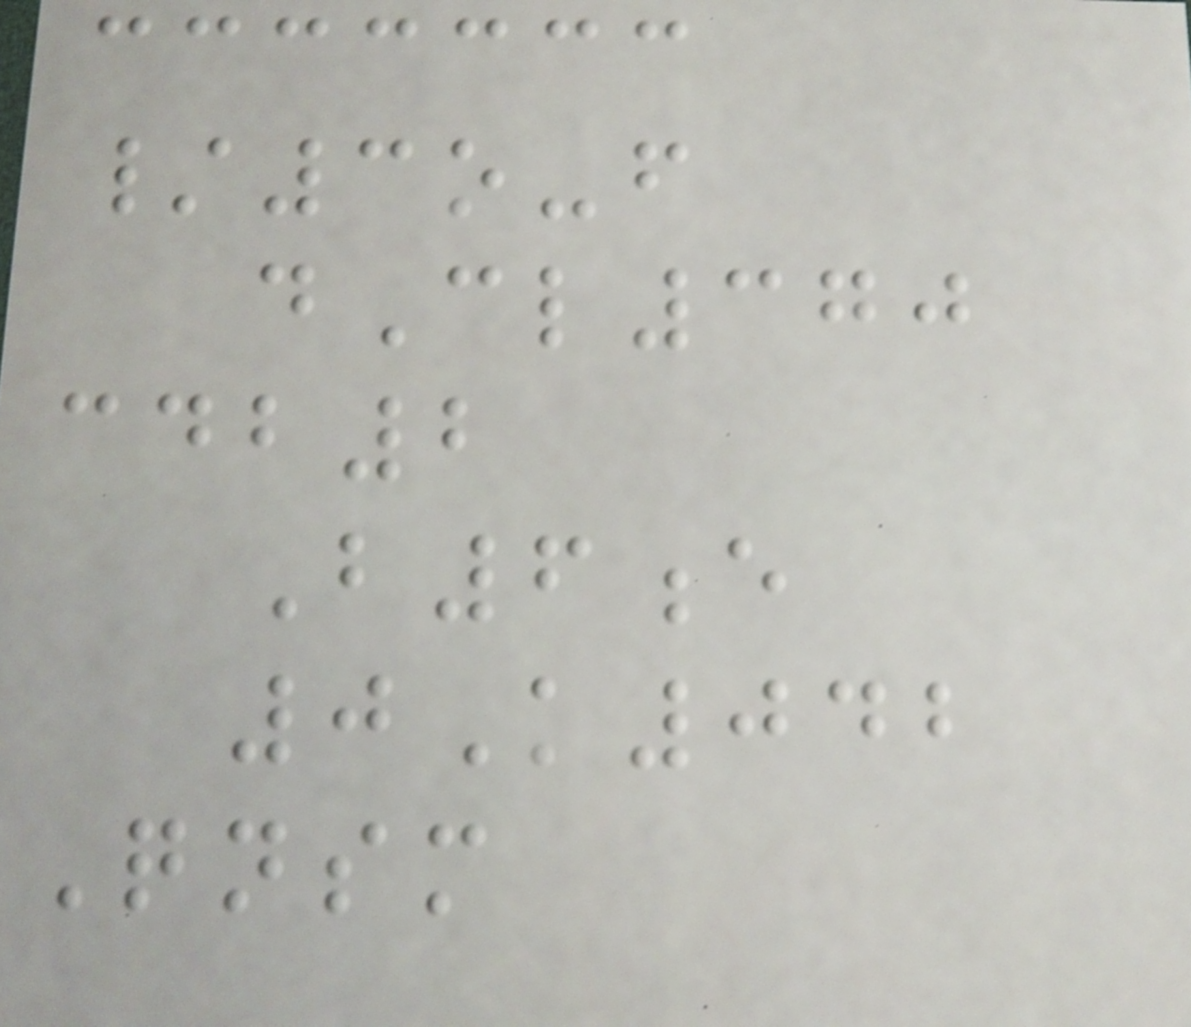/3o-f
dCl370
cdb2
B6e
0K042
Qnsm
